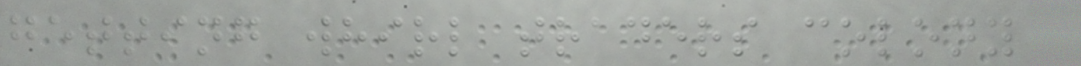getting whirl traders colony
